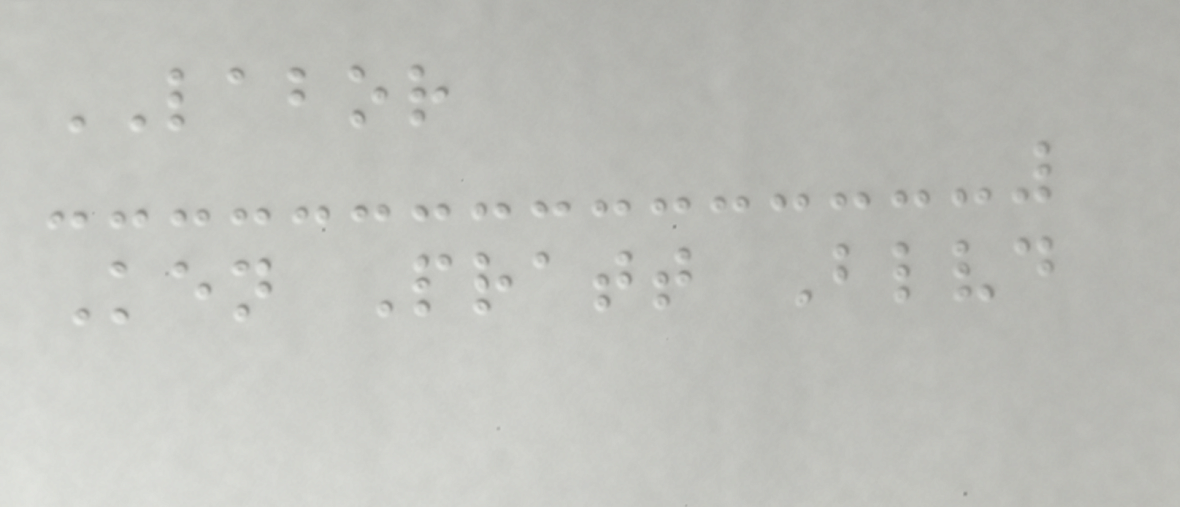LABOR
Ken Pratt Blvd
